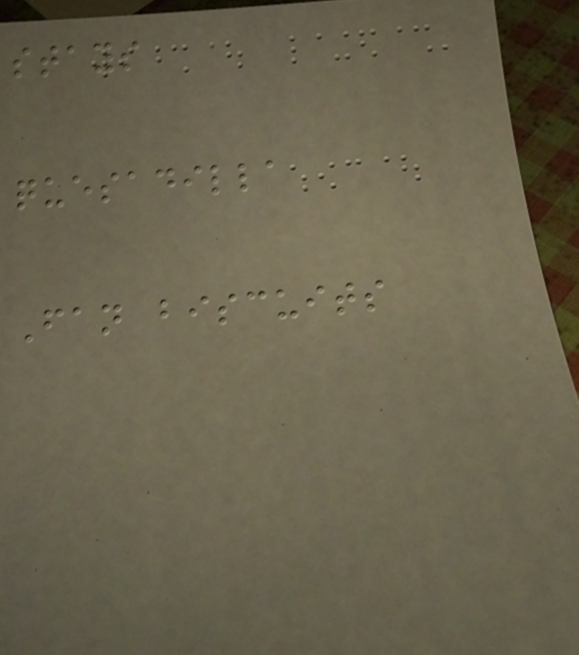stays
quesadilla
Fan biscuits
